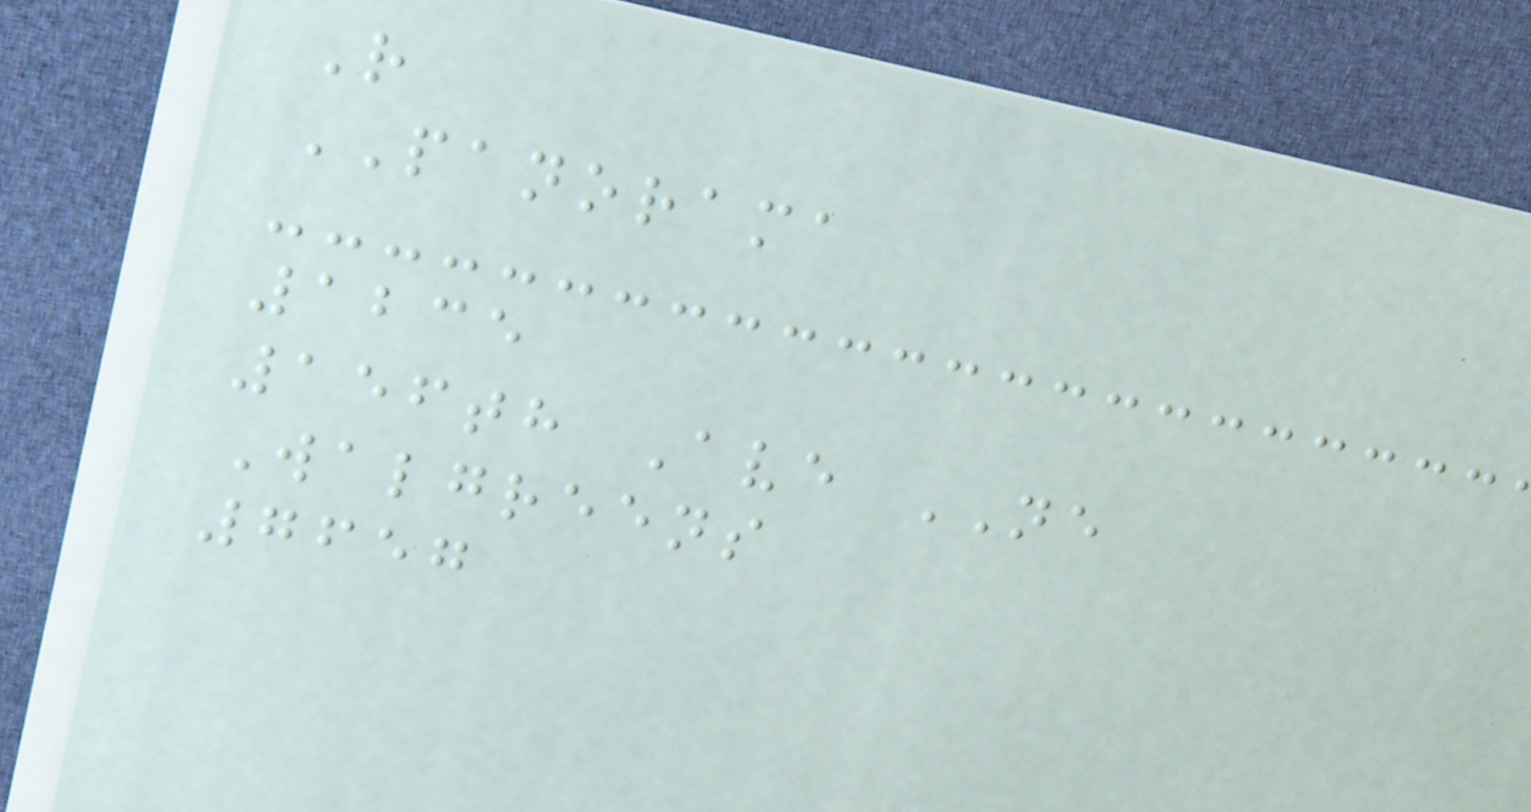R
PANORAMA
1235
156th Ave NE
Walgreens
7657
